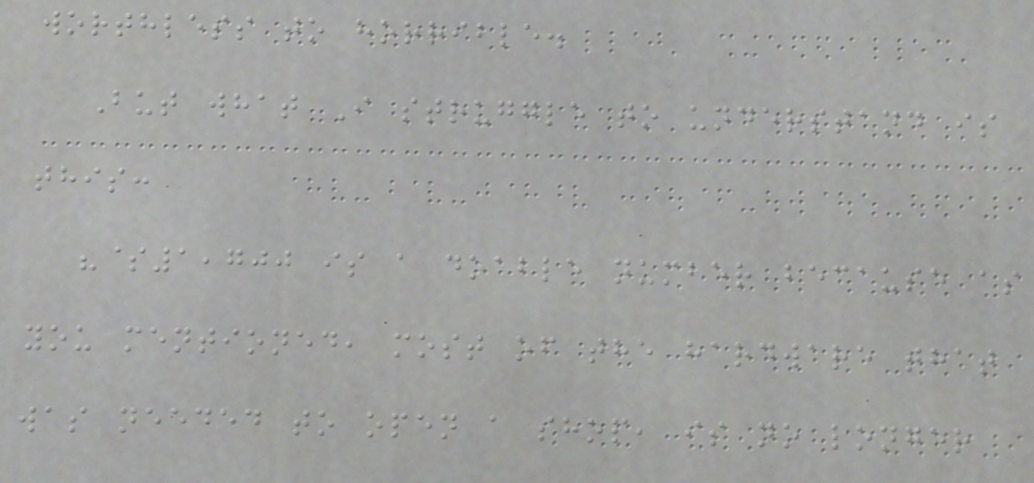worthless to horrible.
But what I struggle to understand is
this:
"$1,700 is a doable number because as
you mentioned, most of the hardware that
was needed to open a shop, is no longer
